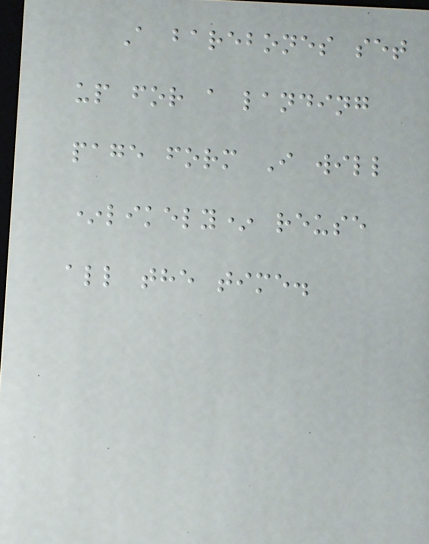A barebones set
up for a landing
page form I will
*likely* reuse
all the time.
